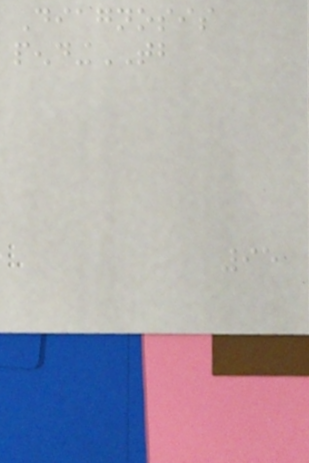Diagnosis
pendingTB
95
